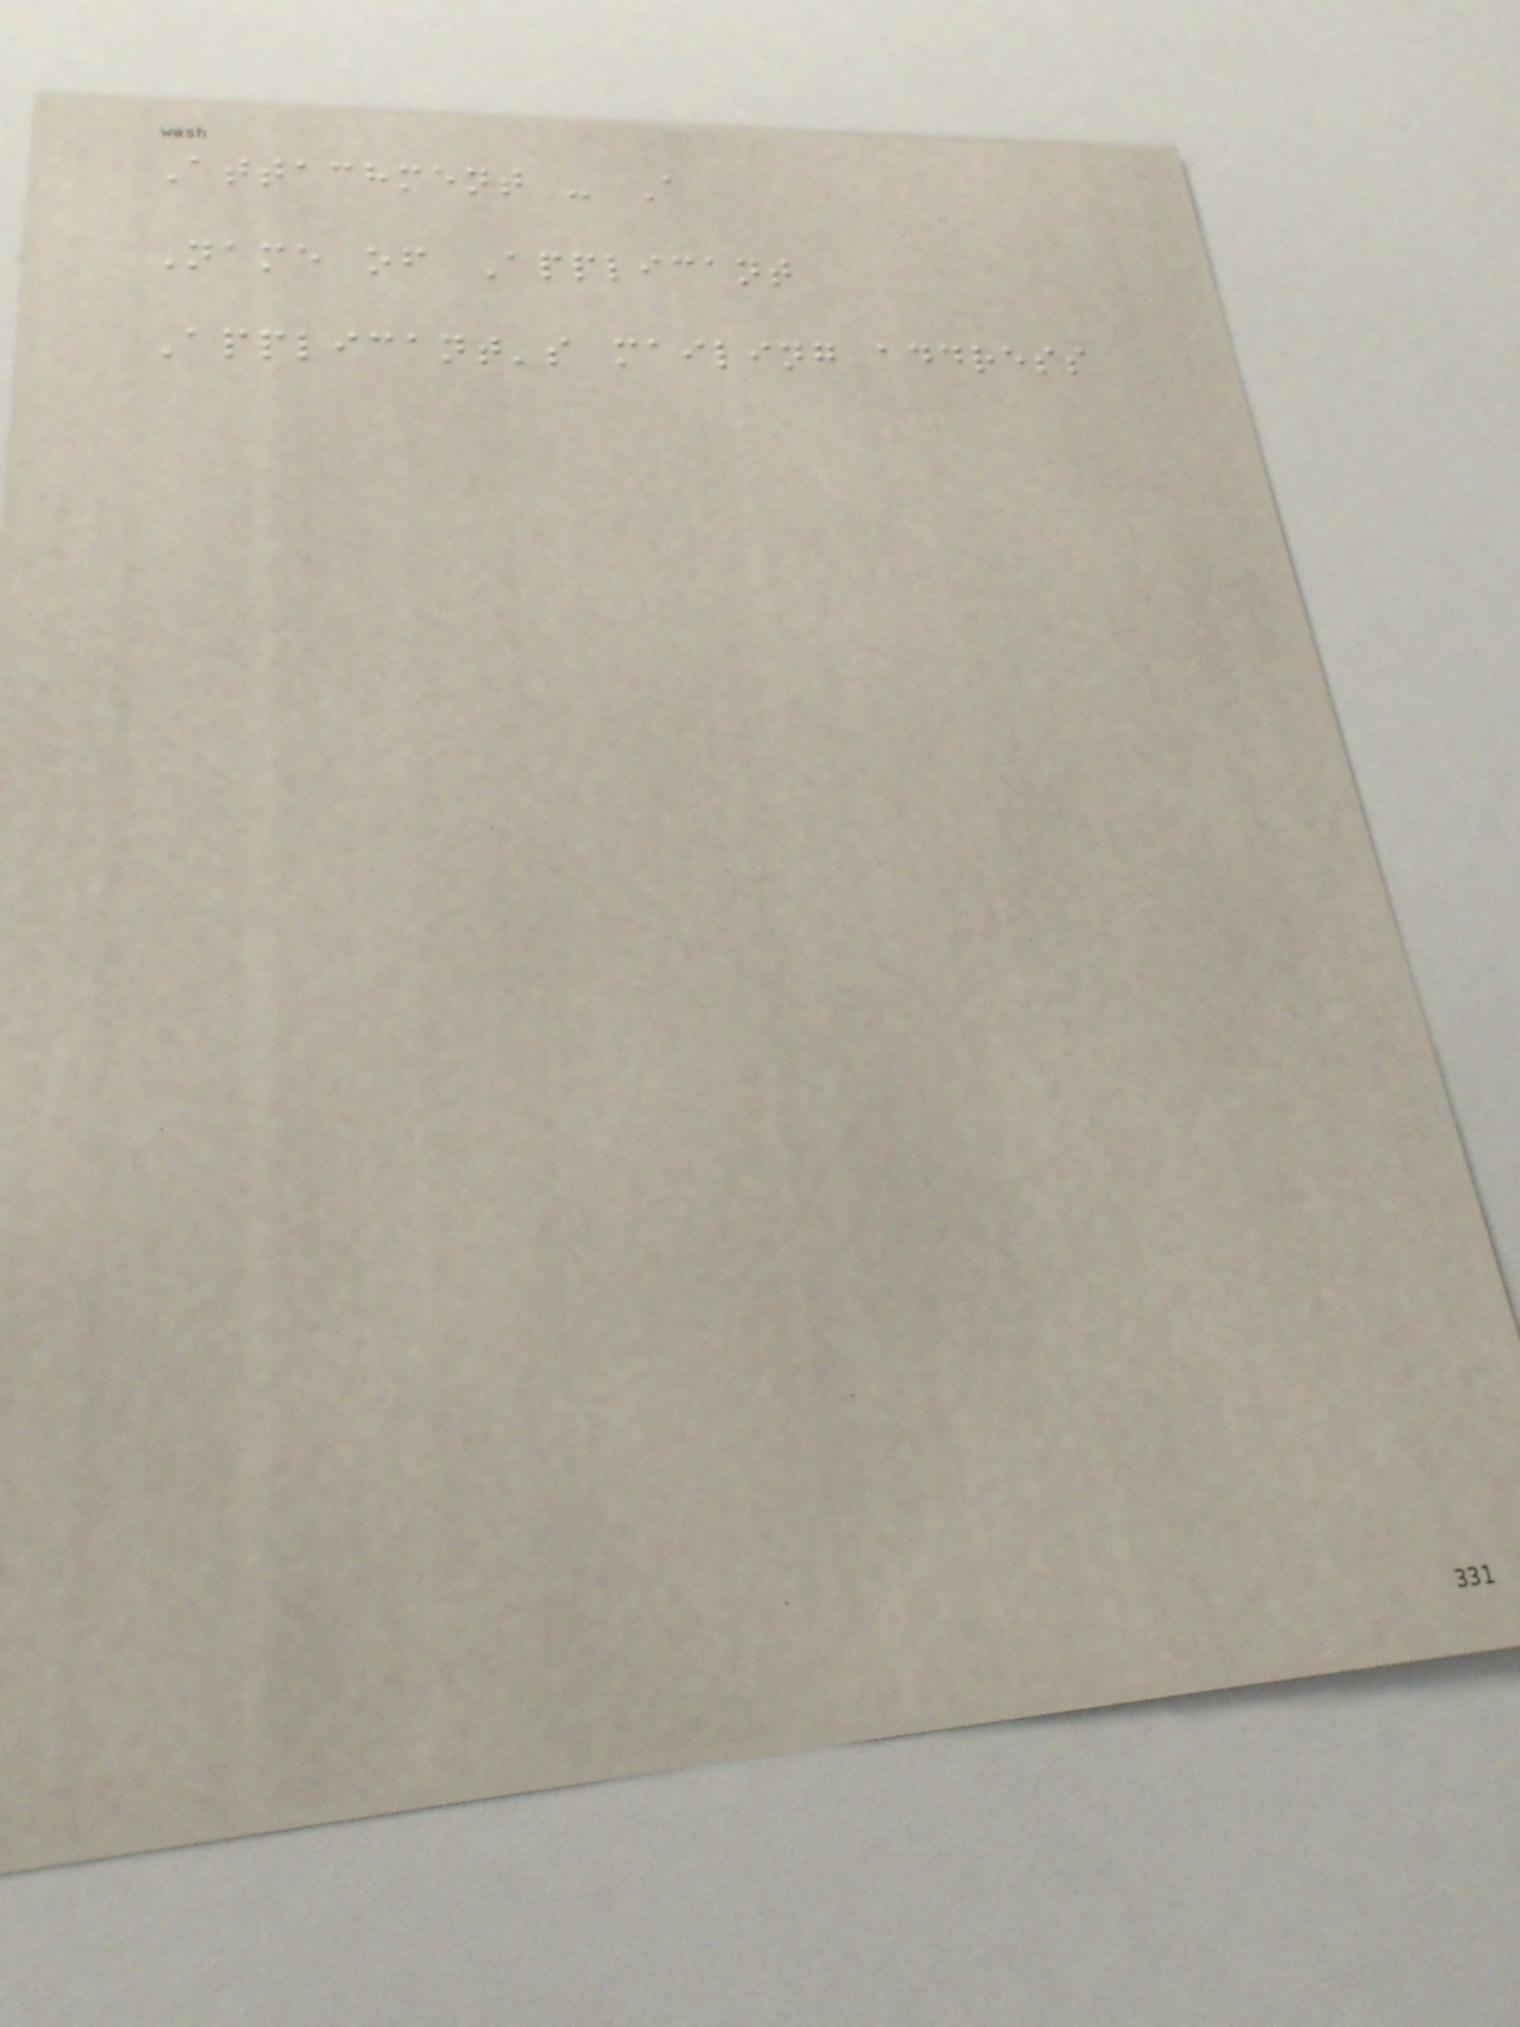Attachment - A
Name of Applicant
Applicant's mailing address
